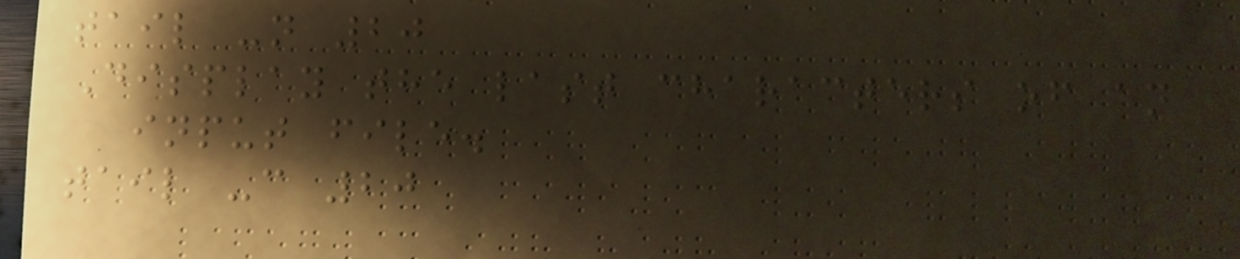tail -n 20
Display the last characters of an
input file.
tail -c 20
